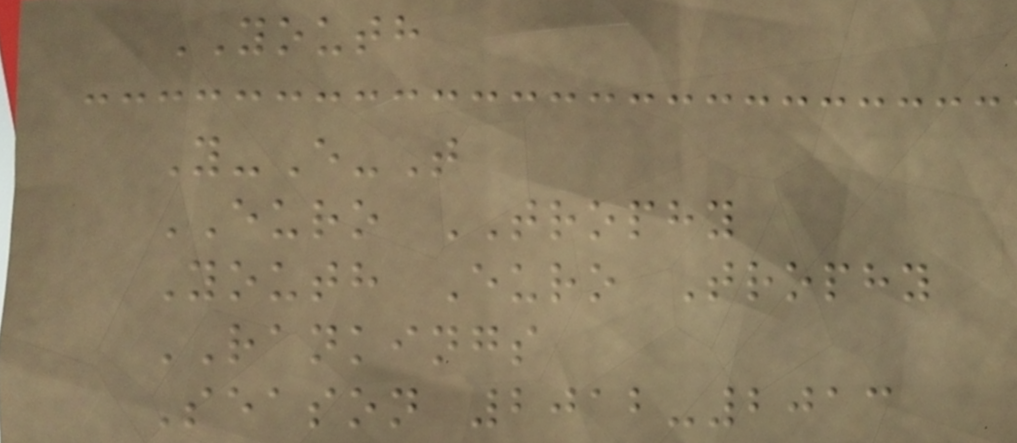YOUTH
Y-E-T
EURO TROPHY
Youth Euro Trophy
RANKINGS
Season 2012-2013
